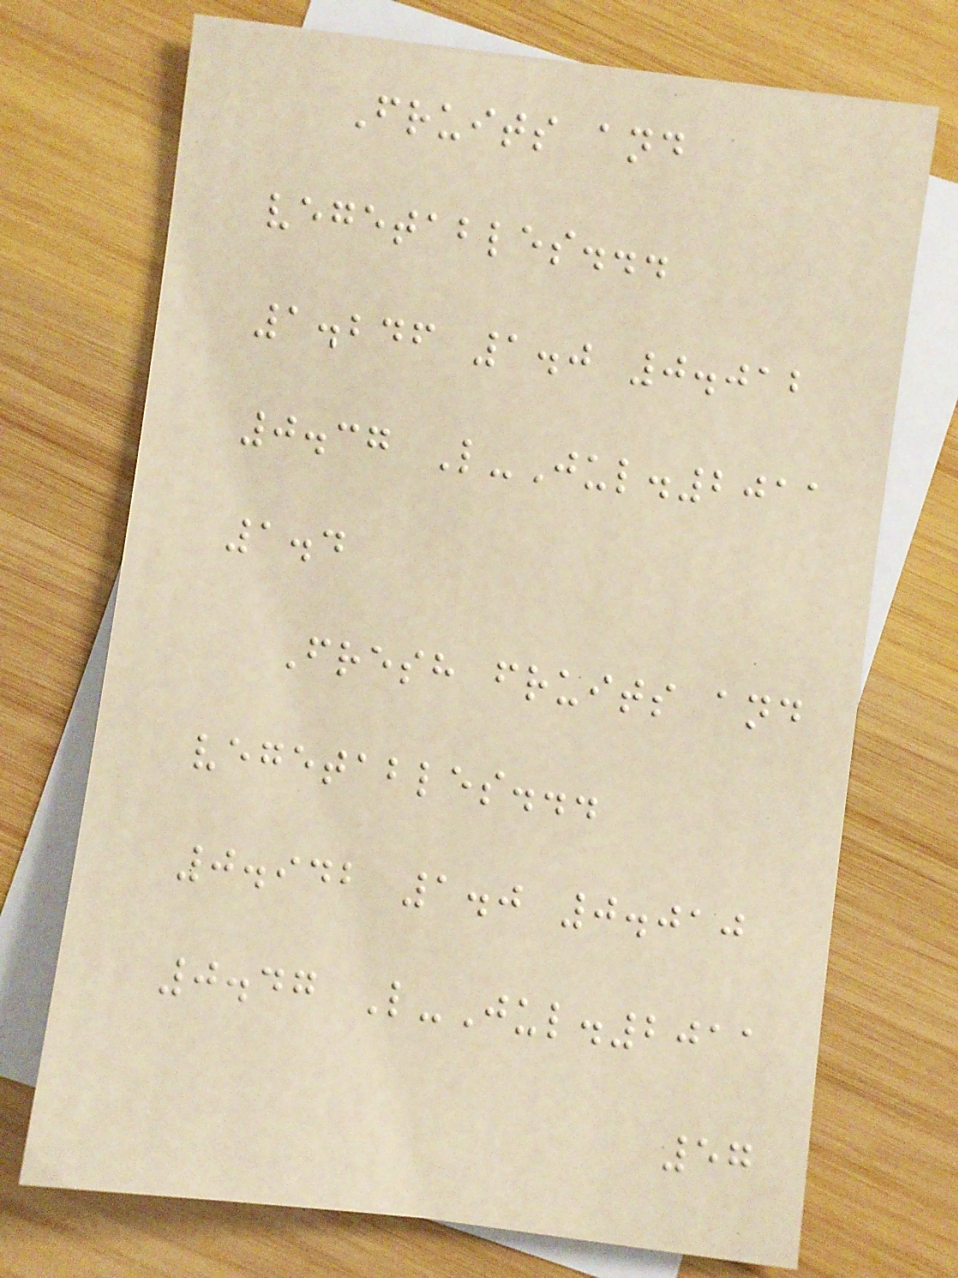Fruits and
vegetables...
1.246 1.0 0.012
0.37 L-Jul.2011
1.4
Fresh fruits and
vegetables...
0.942 1.0 0.010
0.47 L-Jul.2011
57
